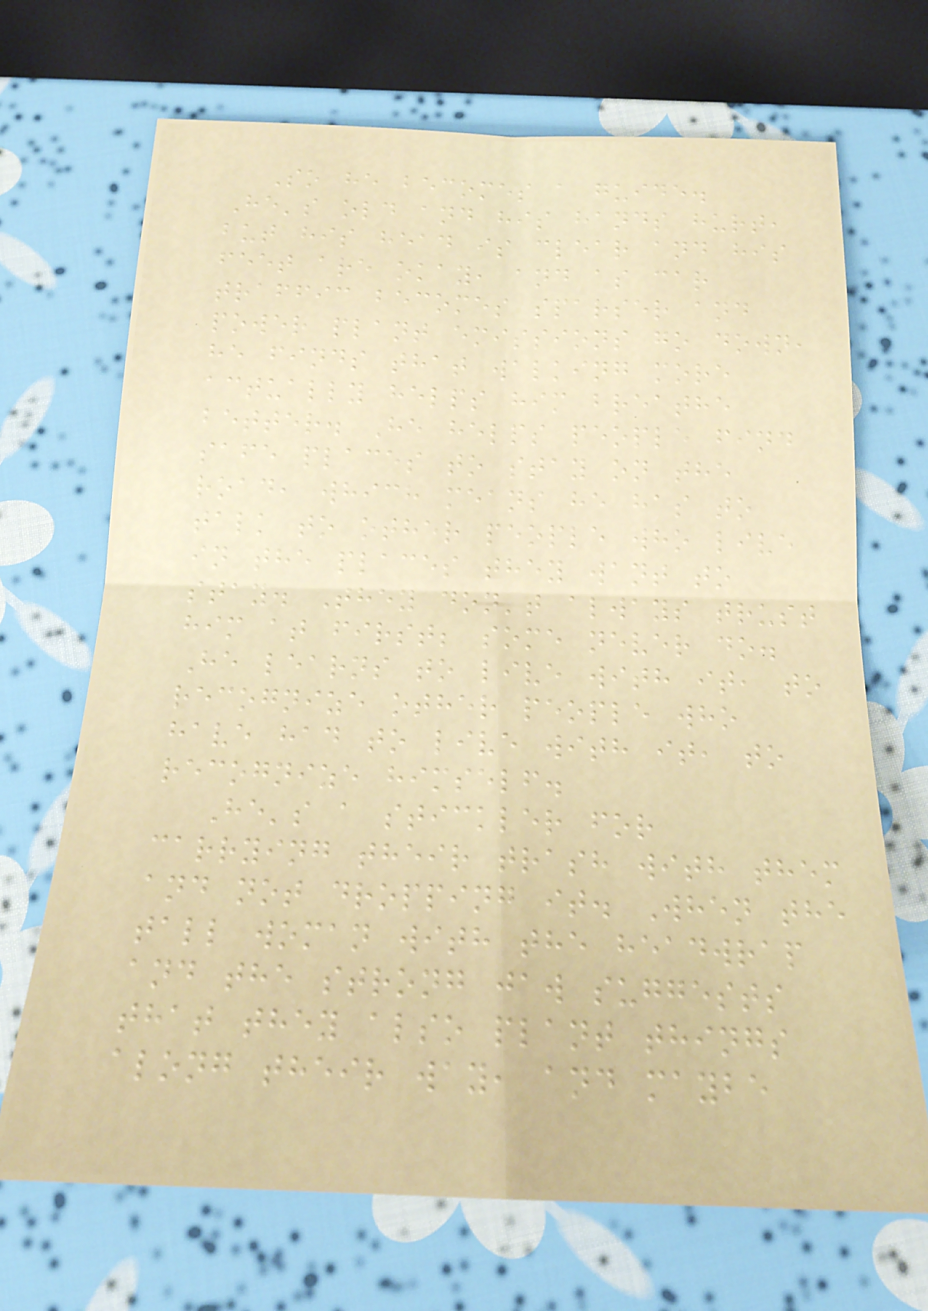So he becomes a guide.
He's old and his hands hurt,
but his head is clear and his
feet are okay, and as car
traffic becomes sparser and
power plant emissions go down,
he finds that walking more
actually helps him breathe
better. He helps people find
safe places to stay on the
road, which means he has to
talk to other people who live
in the places they want to
stay. They don't always trust
him at first; some never do.
He learns to live with it, to
recognize other people who
have had to live with it, to
recognize himself.
He's a stickler for
carrying their trash with them
and not dropping it. When the
tall woman with the headwrap
and the strong jaw suggests
that they also plant things
along their way, and maybe
